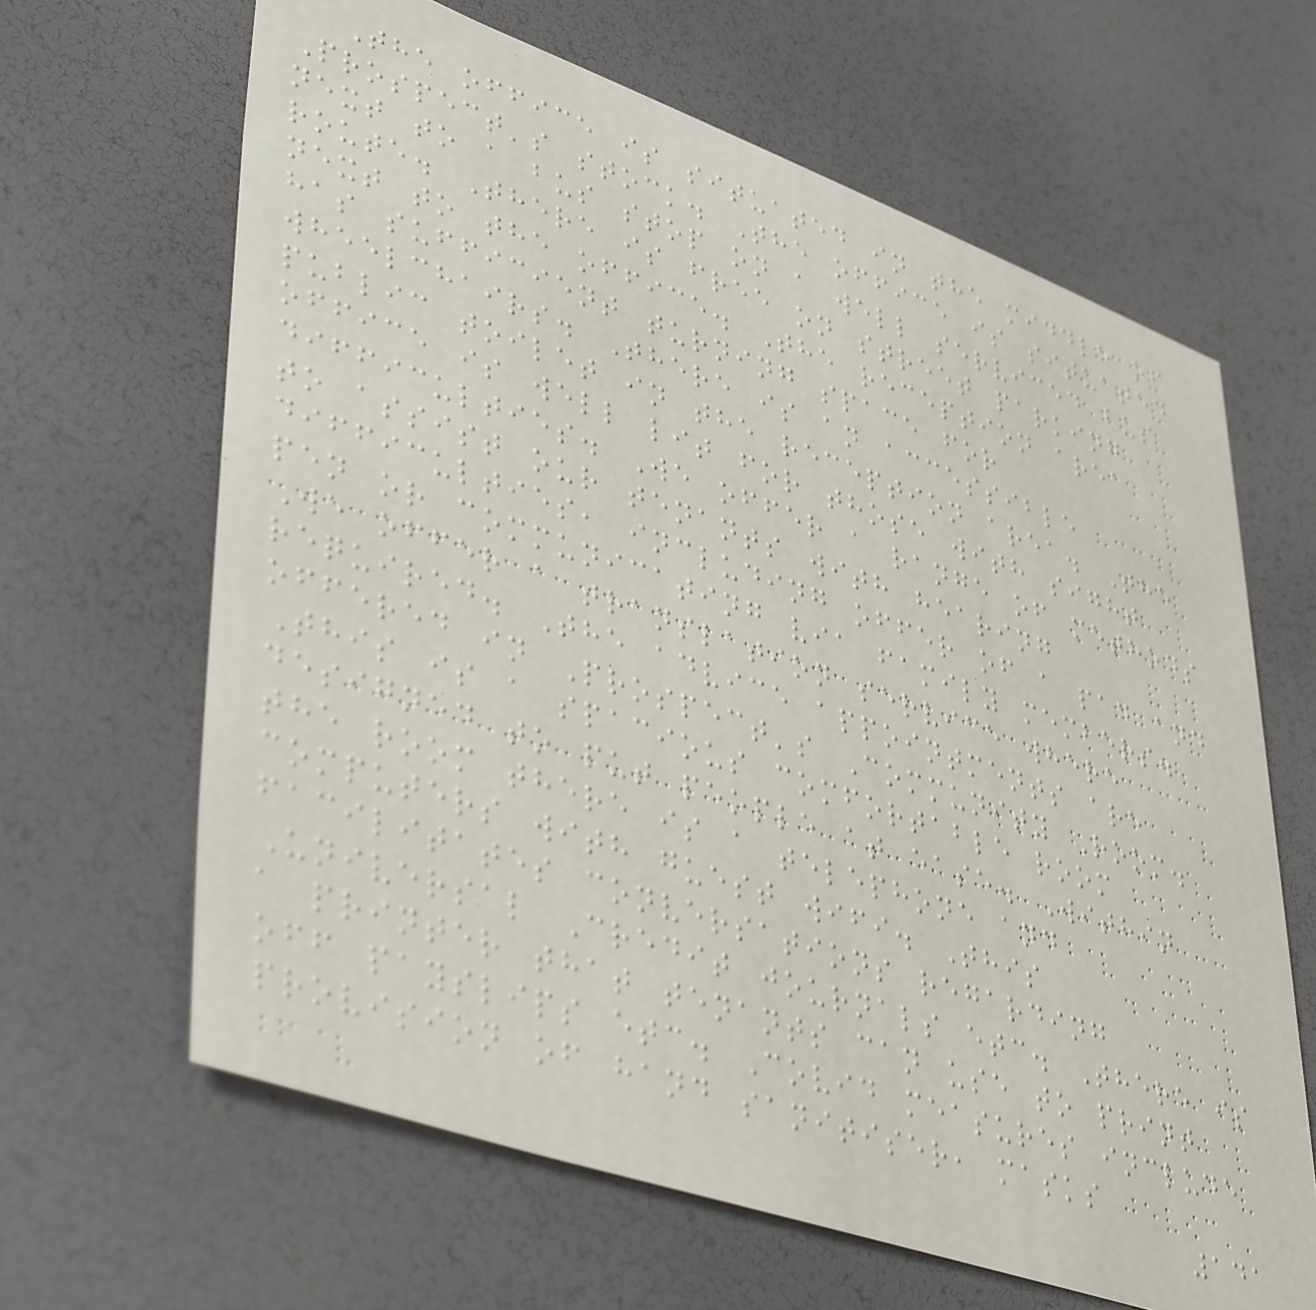The office is situated in the middle of
Prospect's stock. The office is situated
next to a bus stop on a well serviced bus
route. There is free on street parking
next to the office. The reception area
has sufficient turning space for
wheelchairs. There is an accessible
public toilet in the reception area. The
office is well lit for those with sight
difficulties. We offer a range of methods
to assist our tenants with hearing
difficulties, including offer of a pad and
pen or communicating via family members.
We offer a translation service where
required. The advice appointments are
offered in Prospect's Community Room.
This is a spacious comfortable room
designed to put people at ease. Within
the room there is a telephone and
computers with guest wifi. This
facilitates conversations regarding
Universal Credit journals etc. There is
a printer that tenants can use to print
off payslips etc. Covid measures include
provision of hand sanitiser, masks
141
